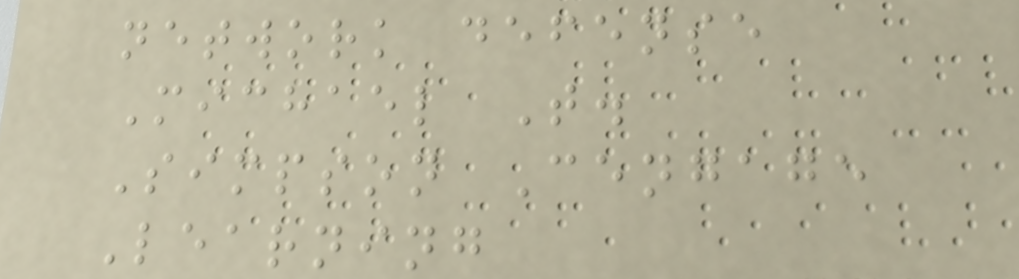network defense
Michael T.
Simpson Cengage
Learning
